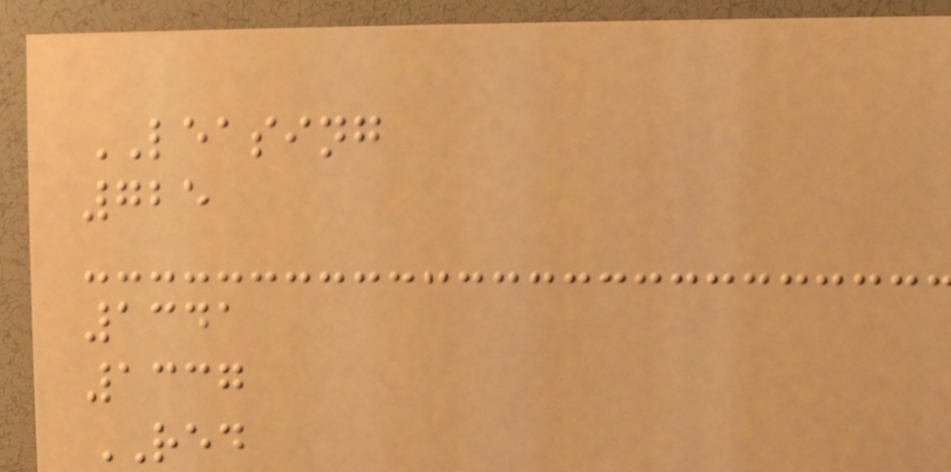LEASING
725
1341
1337
RED
